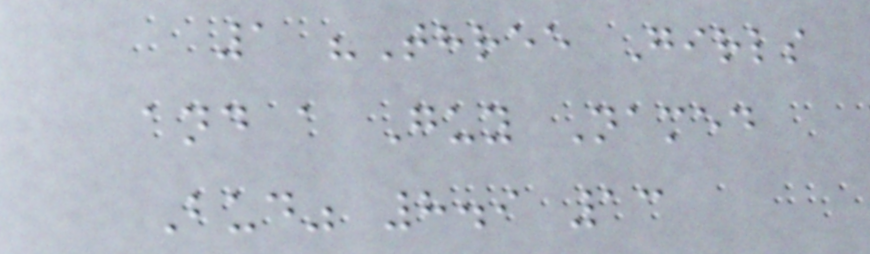1 "Three Girls
and a Guy Named
Bud" 8.9 13
